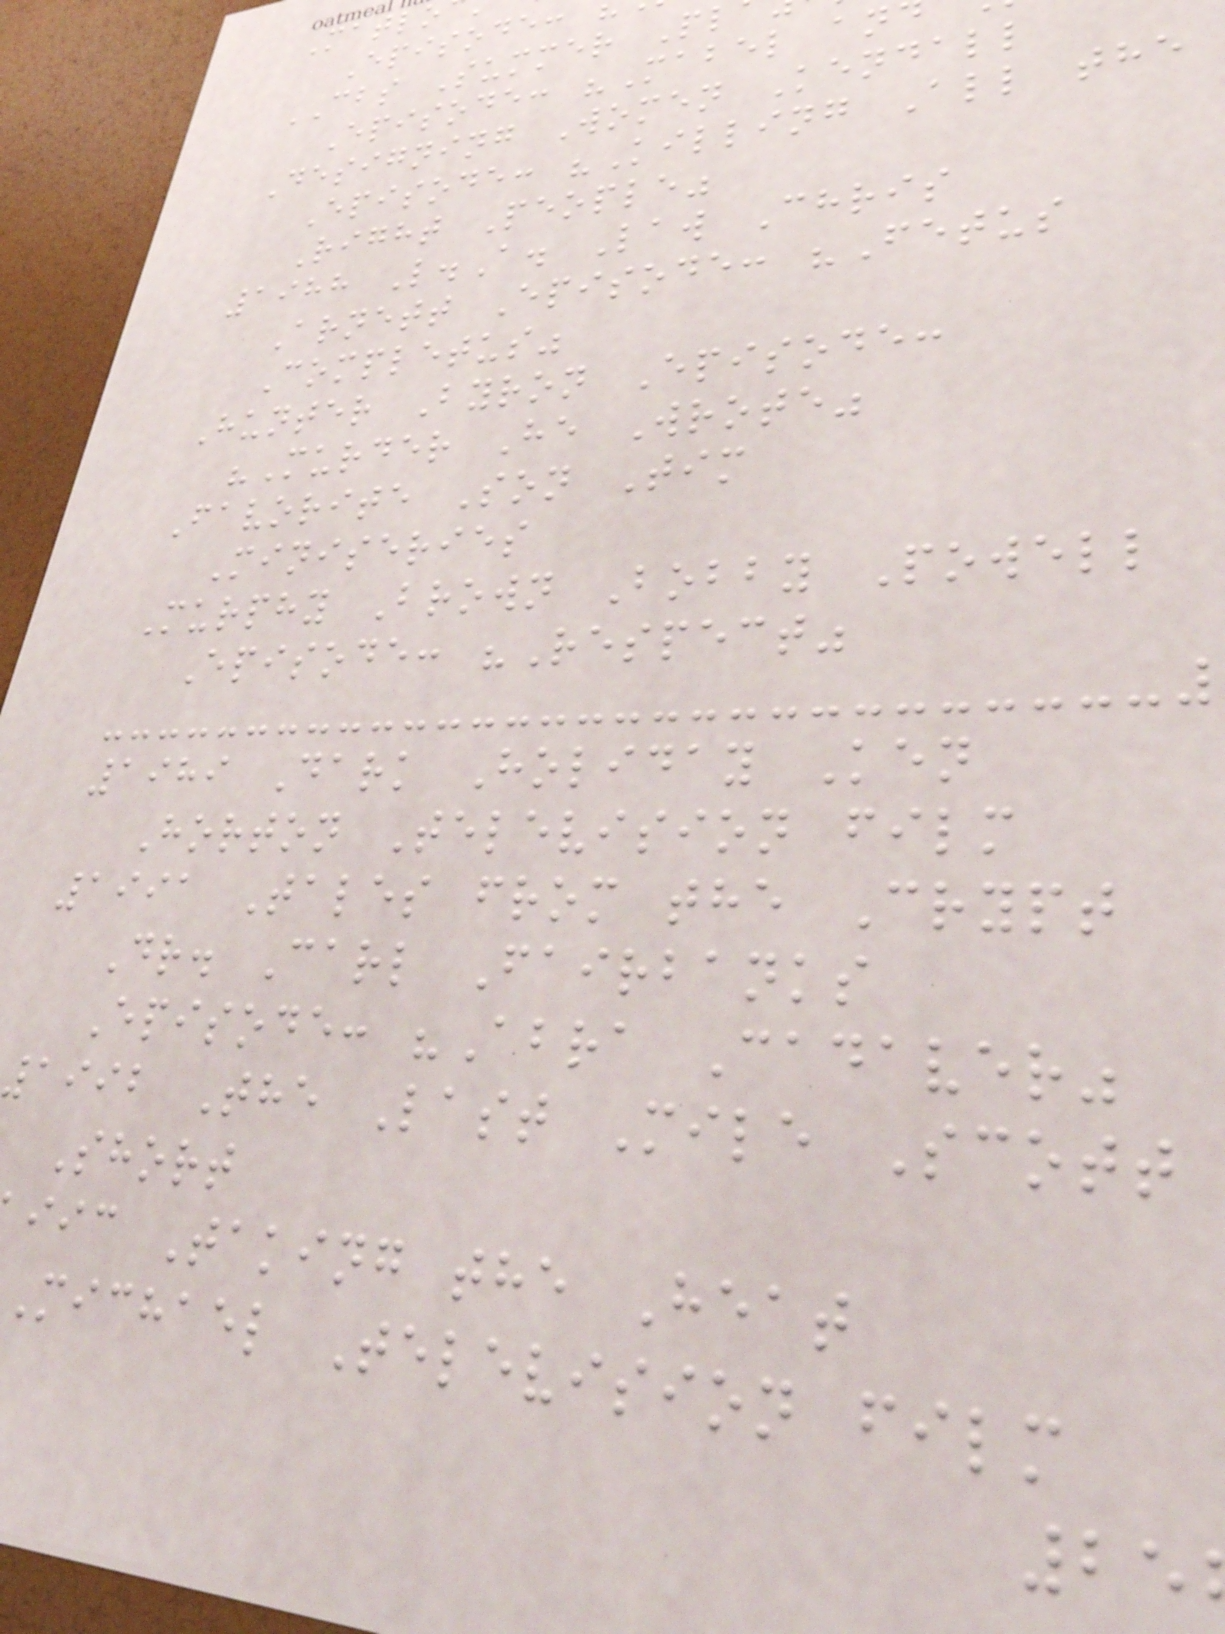Episode:
CBS Summer Pl
Episode: "Mabel an
Designing Women Kendall
Episode: "Killing All the
Right People"
1988 L.A. Law Chris
Arnett Episode: "Fetus
Completus"
Hunter Byron Episode:
"Murder He Wrote"
Favorite Son Tim
Miniseries
Murphy Brown Bobby Powell
Episode: "Respect"
1989 Dark Holiday Ken
Horton Television film
1991 Tales from the Crypt
Dr. Carl Fairbanks
Episode: "Abra Cadaver"
1992 The Last Mile Scott
Short
iic Taking the Heat
Michael Television film
